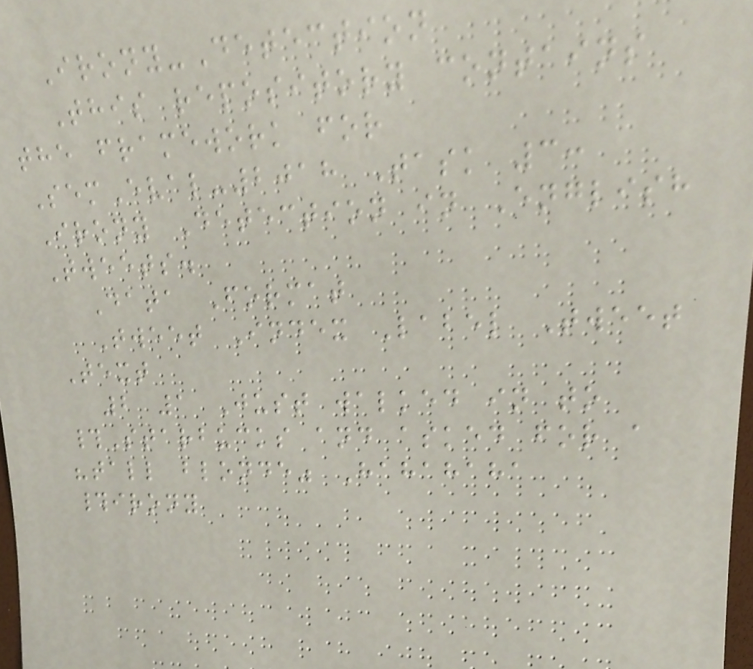Irony-Detection
This repository contains
the framework for
SemEval-2018 Task 3:
Irony Detection in English
Tweets.
Data Format
Tweet Index Label Tweet
Text
2 1 Just walked in to
#Starbucks and asked for a
"tall blonde" Hahahaha
#irony
